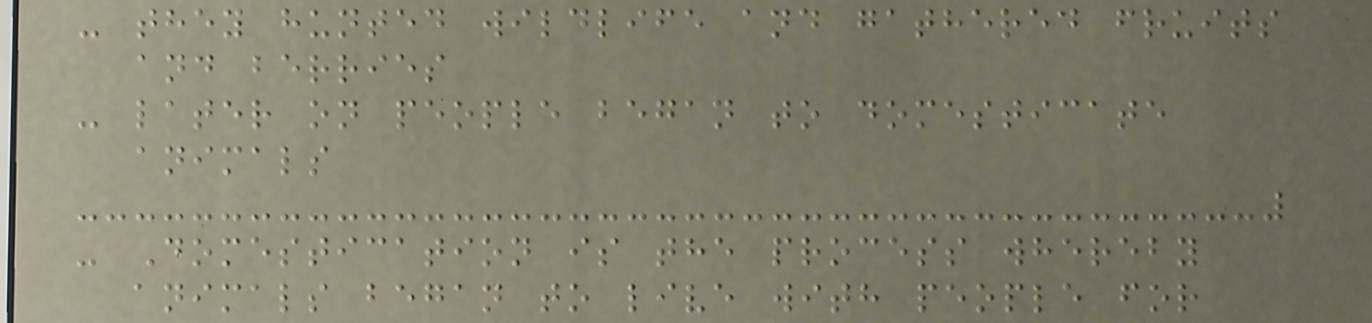- they hunted wildlife and gathered fruits
and berries
- later on people began to domesticate
animals
- Domestication is the process whereby
animals began to live with people for
